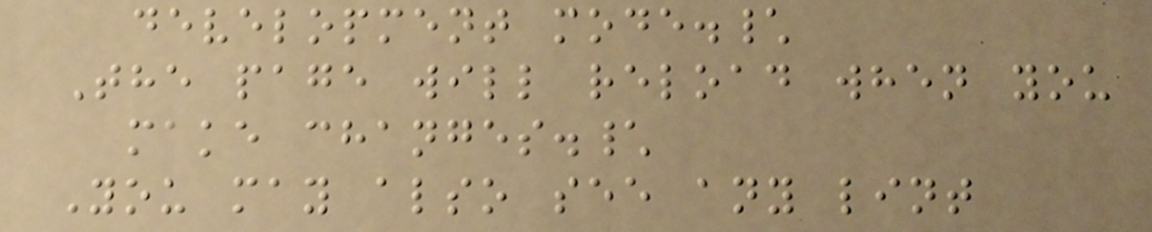development mode.\
The page will reload when you
make changes.\
You may also see any lint
